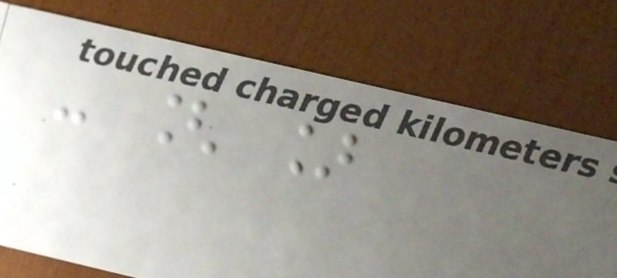- [ ]
